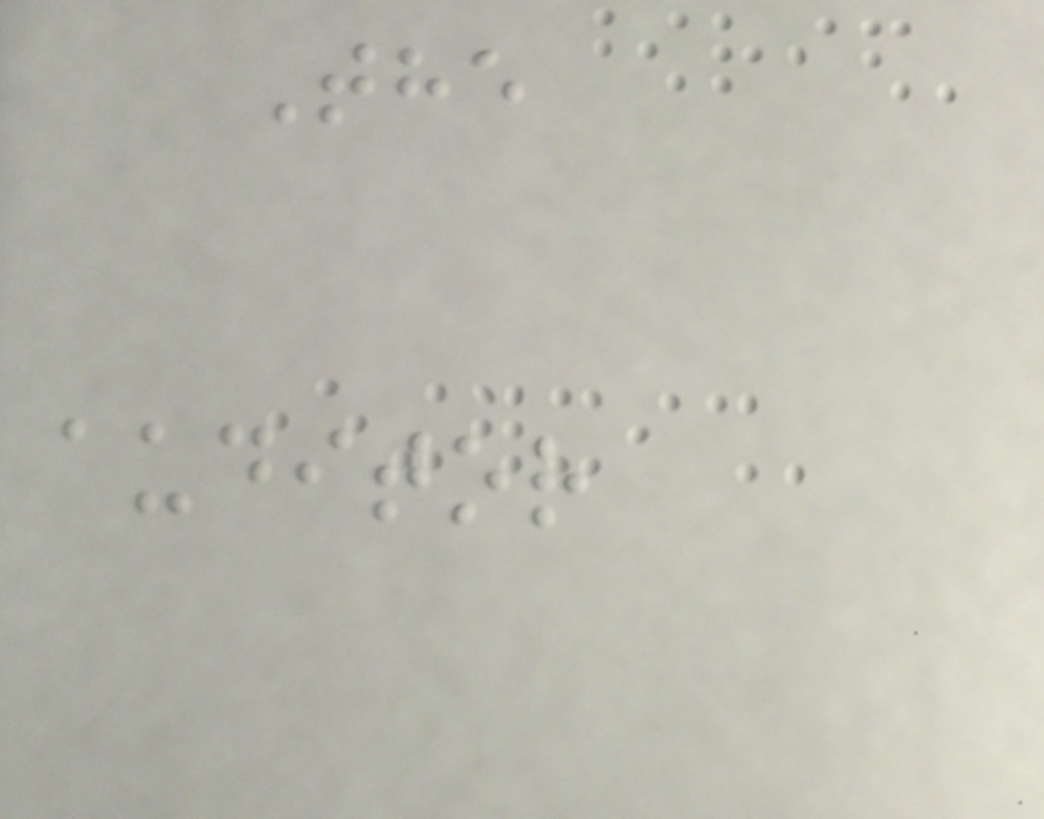The
auditor
